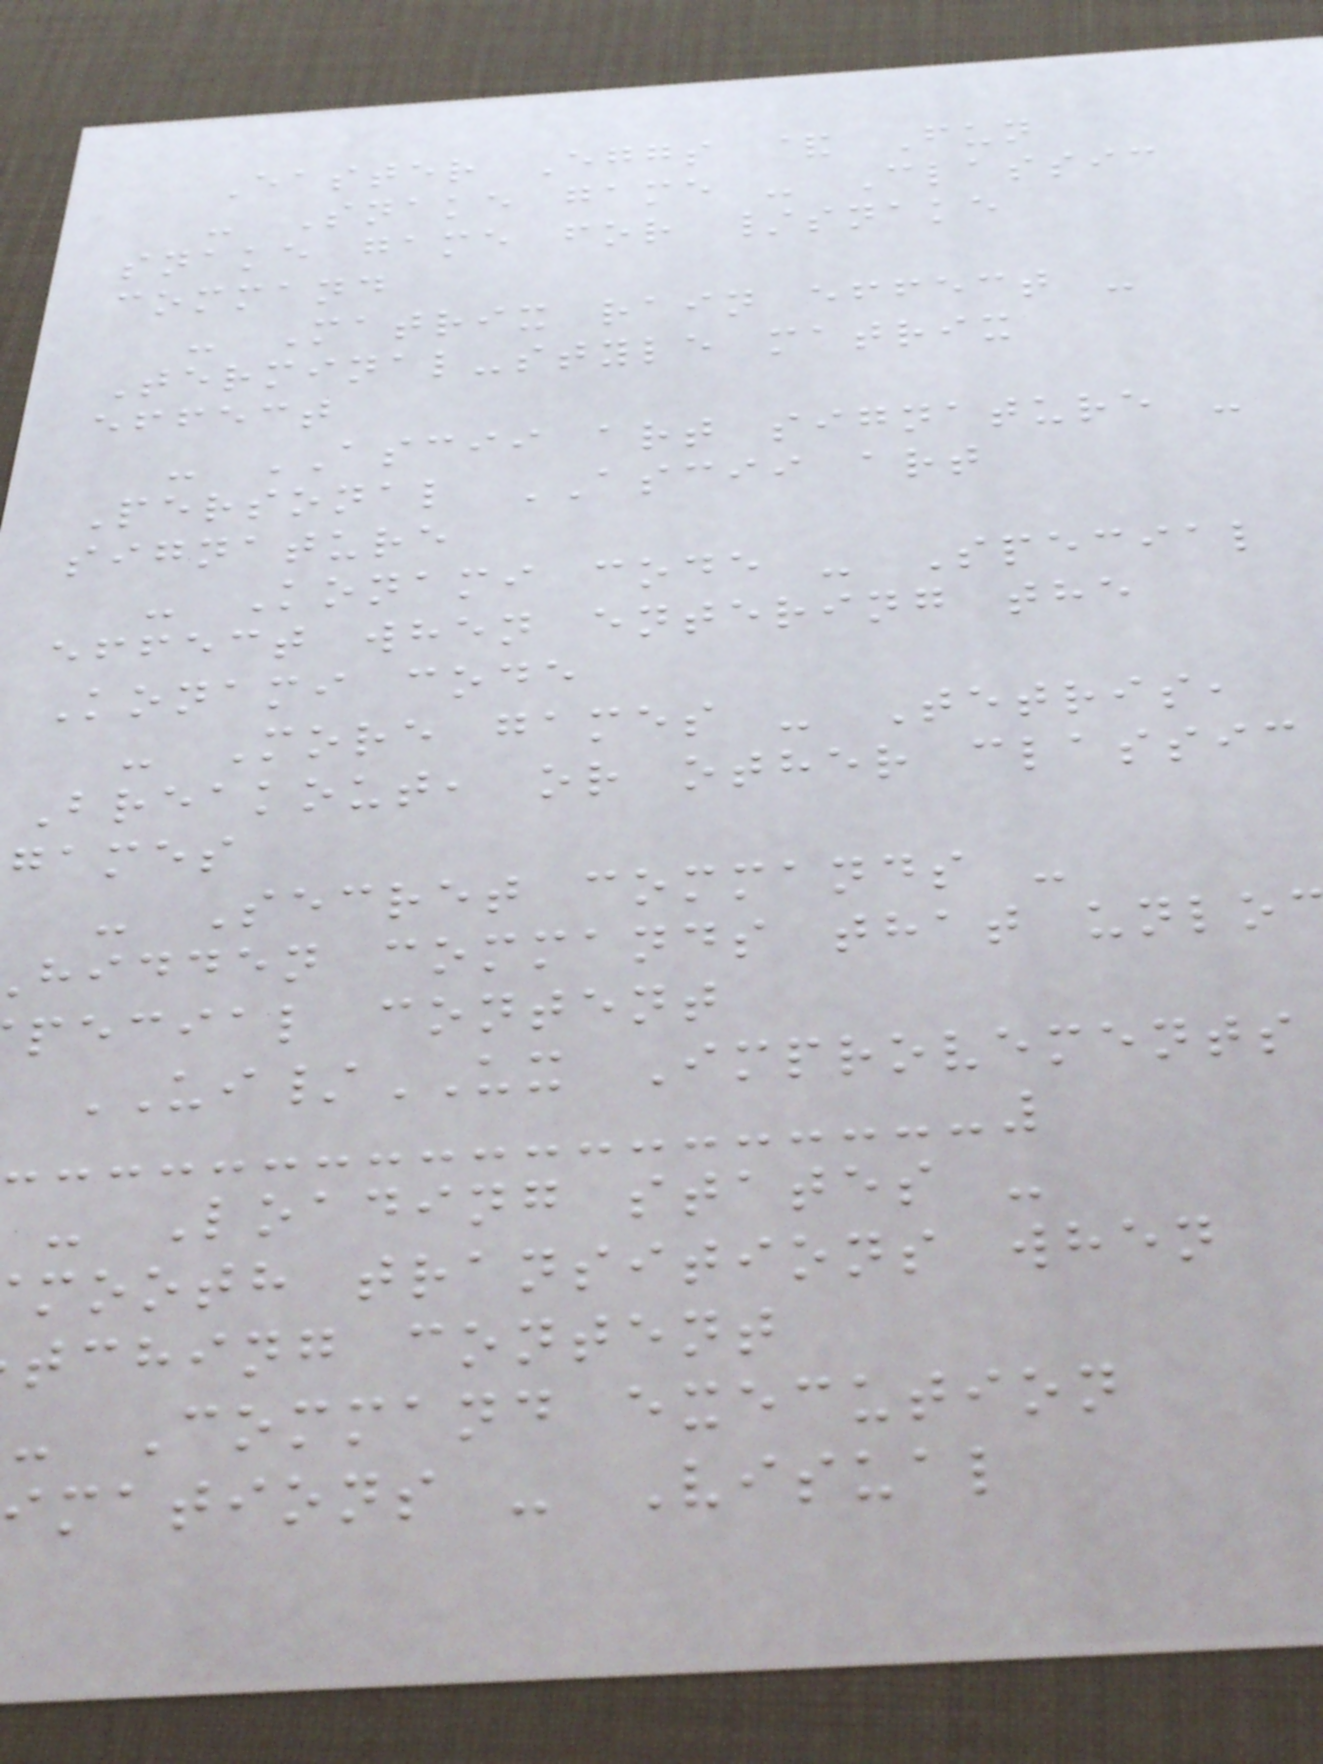Easter Eggs & Fun
- Snake game - Classic
snake game for /snake
command
- Matrix rain effect -
Terminal-style matrix
effect
- ASCII art signature -
Personal ASCII art
signature
- Konami code - Special
effect when entering the
Konami code
- More games - Tetris,
Breakout, or other classic
games
- Secret commands -
hidden commands that unlo
pecial content
UI/UX Improvements
- Loading states -
mooth transitions when
tching content
- Command execution
mations - Visual
